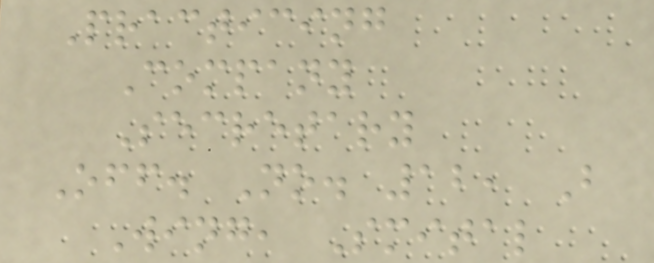Practicing
Company
Secretary
Off. No. 12, B
Wing, Smital
